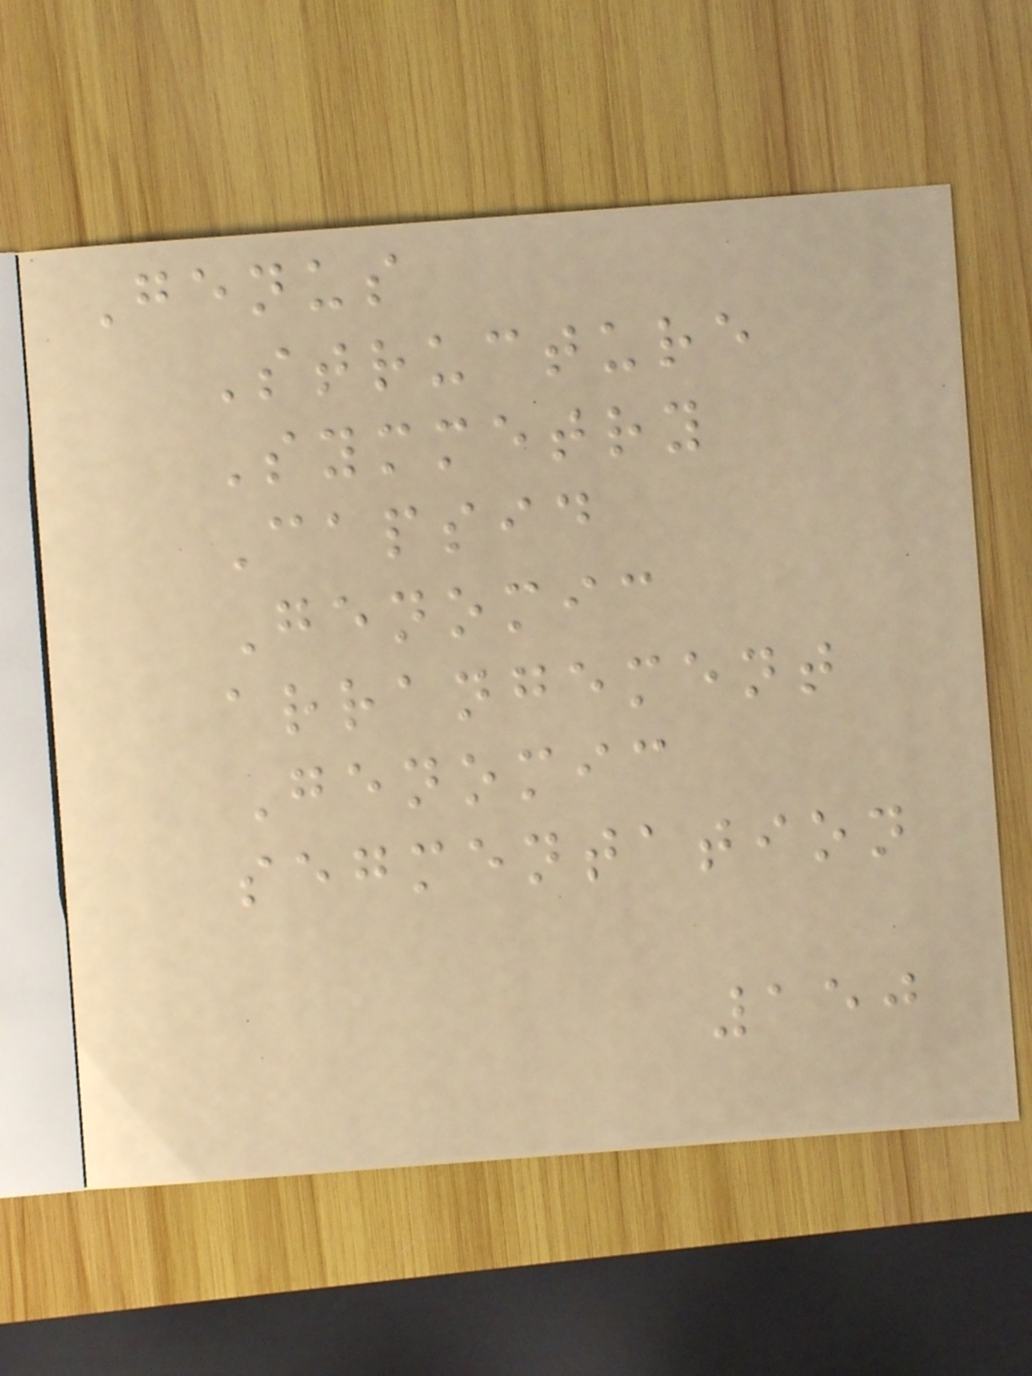Genus
Structure
Symmetry
Capsid
Genomic
arrangement
Genomic
segmentation
150
